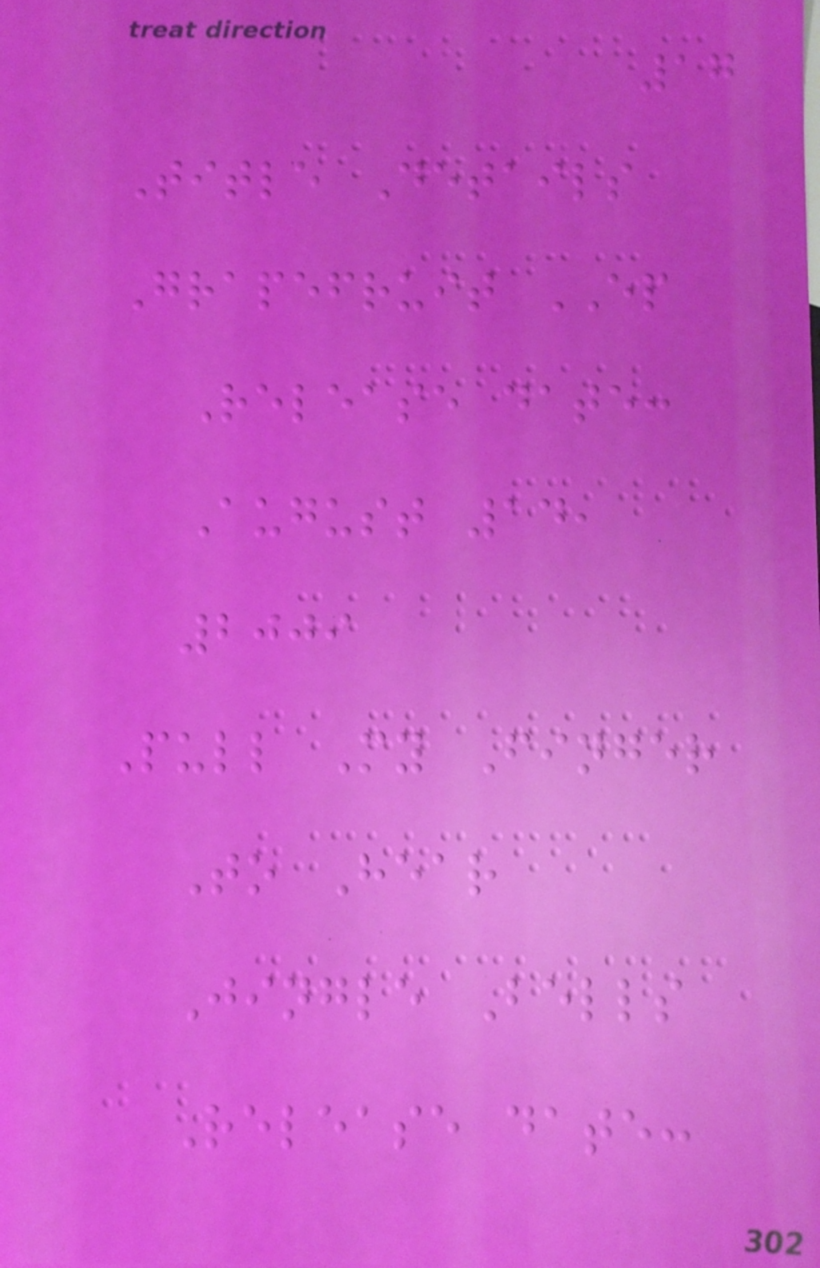17
Title Details
Grapefruit EP
Release date:
August 14,
2009
Pull My Finger
To Hear
Jingle Bells
Release date:
